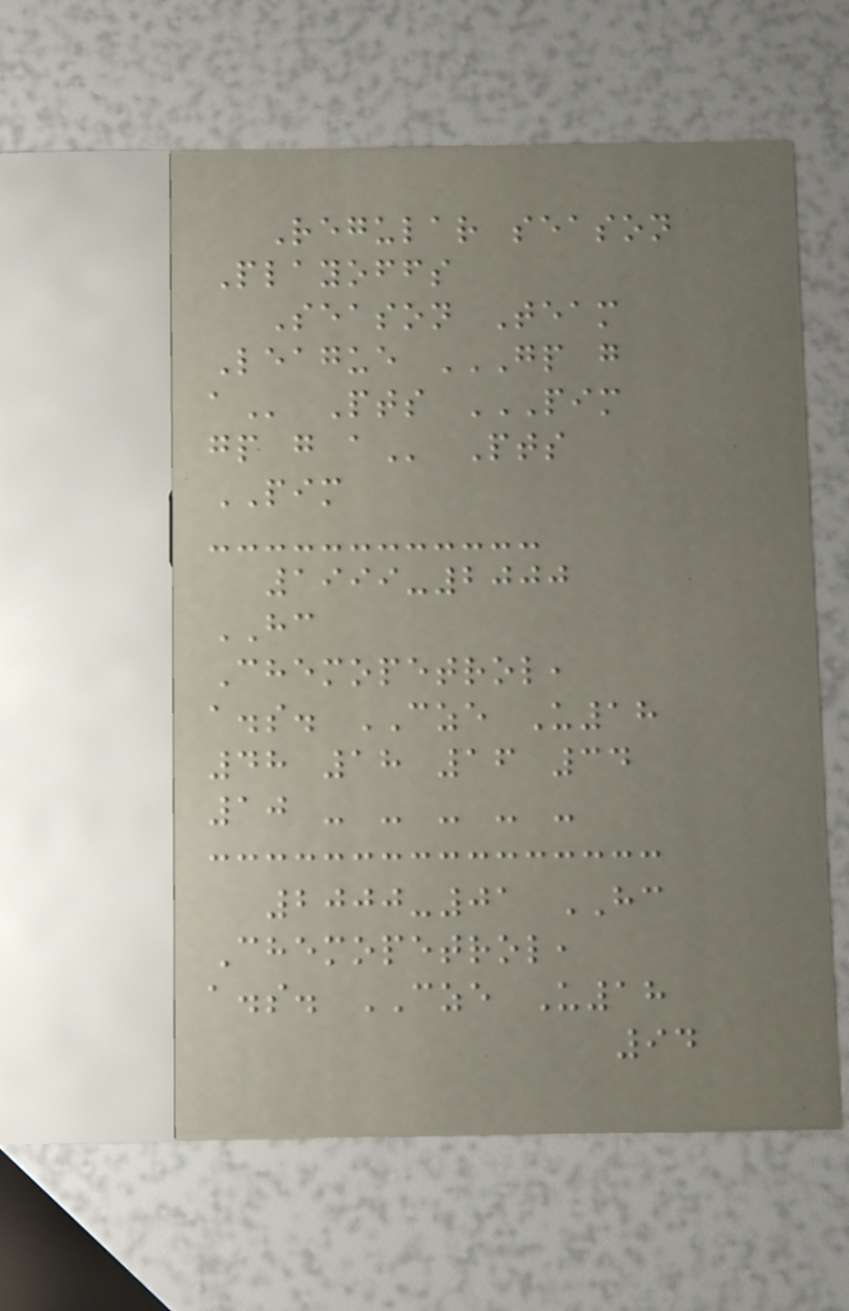Regular season
Playoffs
Season Team
League GP G
A Pts PIM
GP G A Pts
PIM
1999-2000
HC
Chemopetrol,
a.s. CZE U18
48 18 16 34
10 - - - - -
2000-01 HC
Chemopetrol,
a.s. CZE U18
94
